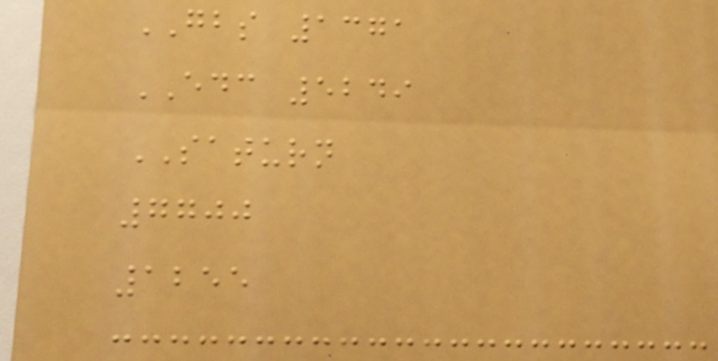GBS 1371
EDC 5249
SATURN
7700
1255
